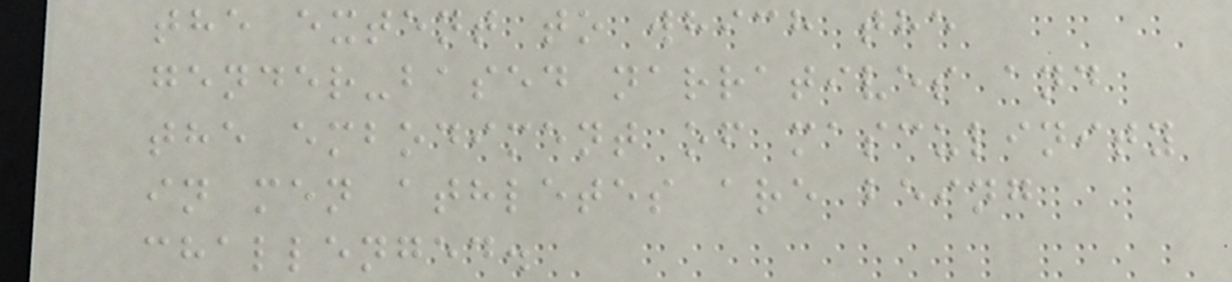the extent to which the
gender-based narratives and
the embodiment of masculinity
in men athletes are being
challenged.
